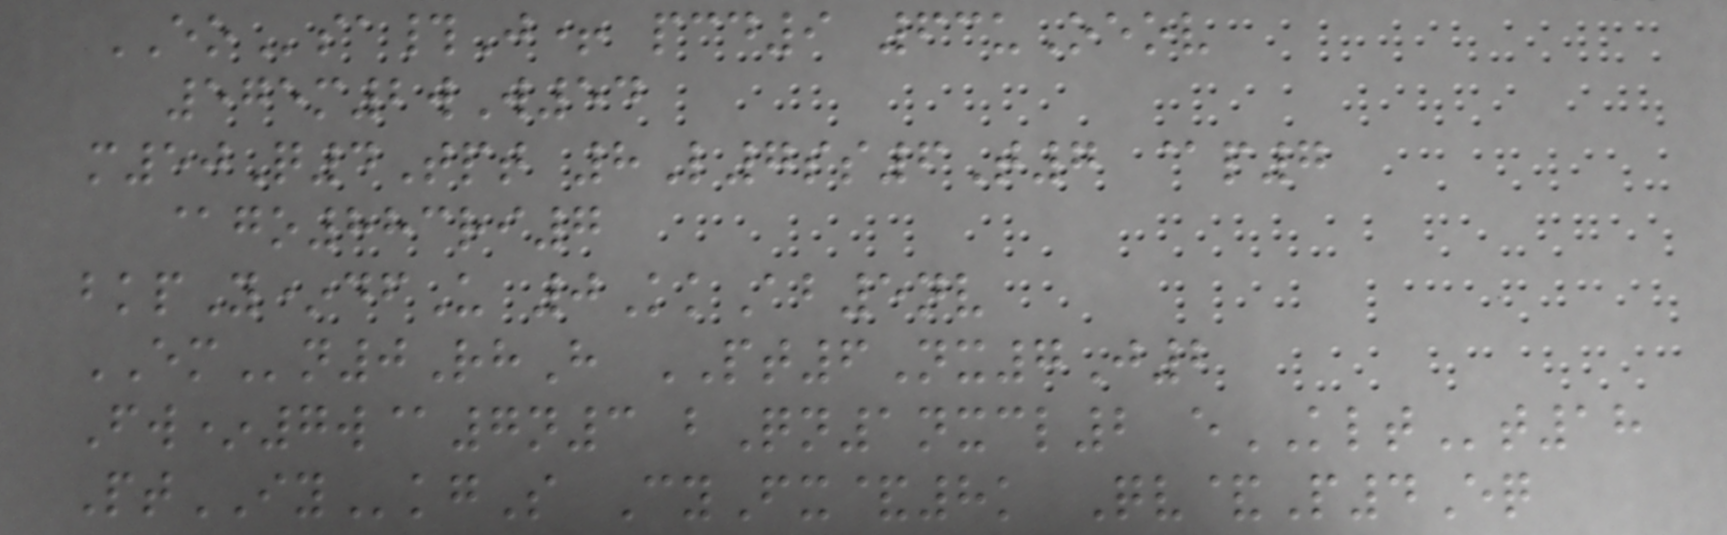EOsa#J+ pcd9 63uOeov
575m2wW54
m50Q4Tpt 8L7ss6T7 @p7
@go883ri7
bkpY*dfU 0KkAb5nv
EMn0RhH PT6Nx7J2
Fw*7w@7n3 bQn1nxcl2 eKLTt18
PtIYkgS CyFx&8k Qv&P4Eq
